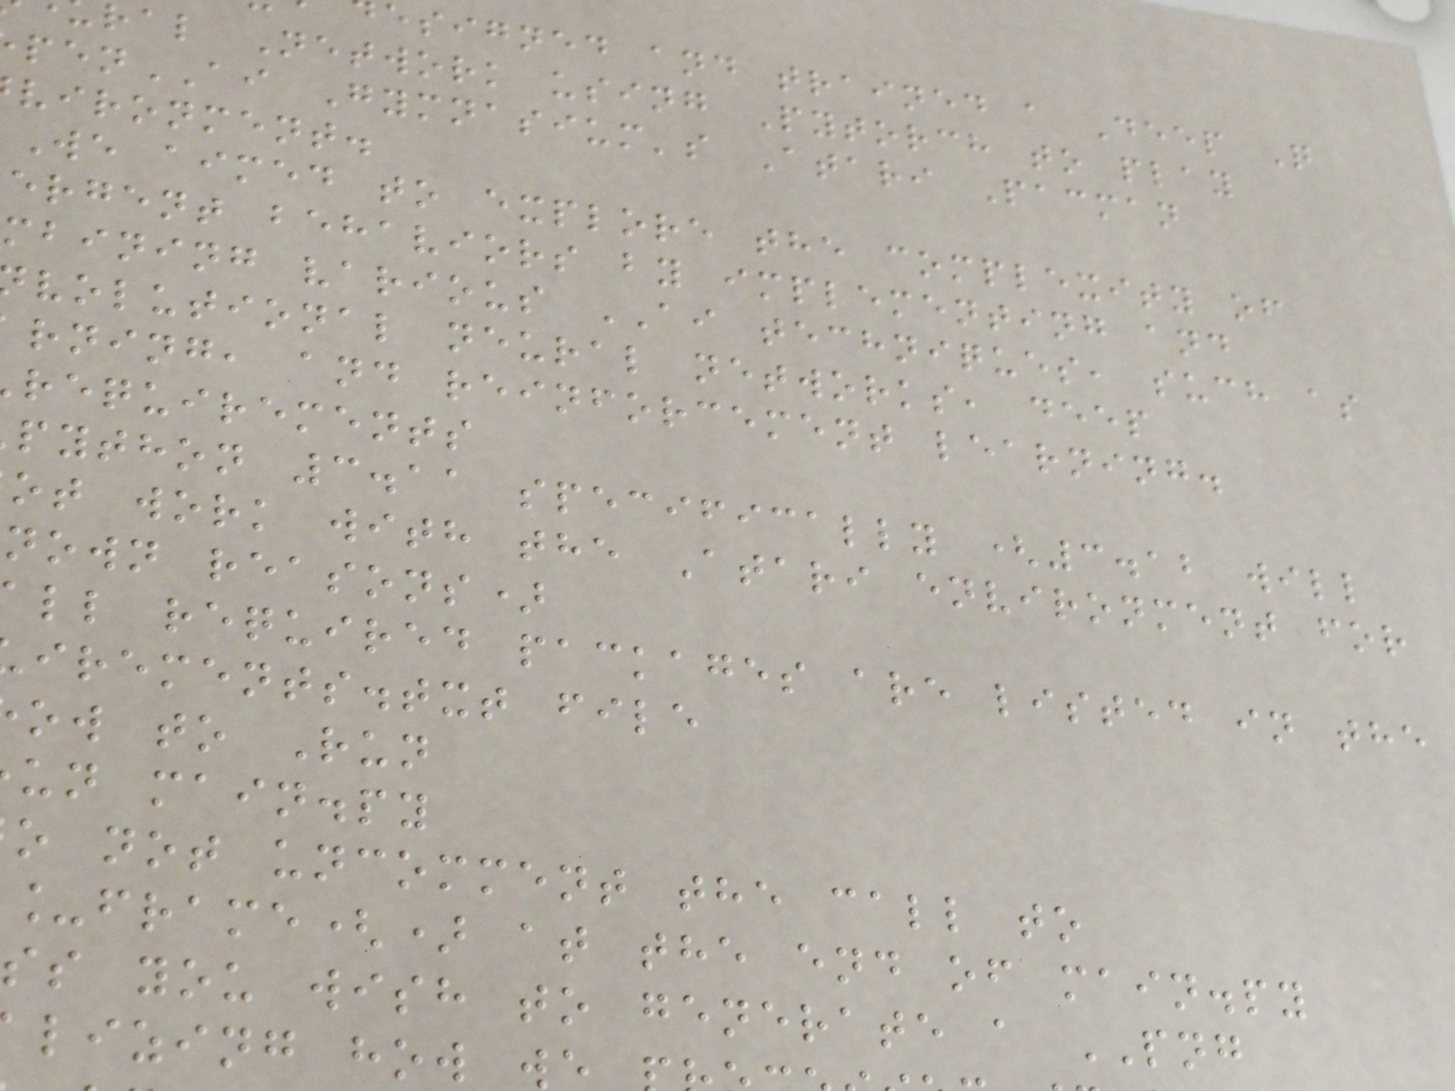esigned and trained a Deep Q
ral Network using Pytorch to play
penAI Gymnasium's Atari Pacman
vironment.
We aimed to explore the complexity of
ergent behaviors by implementing and
mbining various AI techniques, such as
volutional neural networks, deep
rning, and reinforcement learning.
requirements
python 3.11 specifically (3.12 will
ot work with the Atari environment for
nown reasons)
ll required packages are listed in the
irements.txt file
ow to Run
un main.py
o not uncomment the call to
_frame() at the end of main.py
ss you wish to generate a PNG
lizing how w
